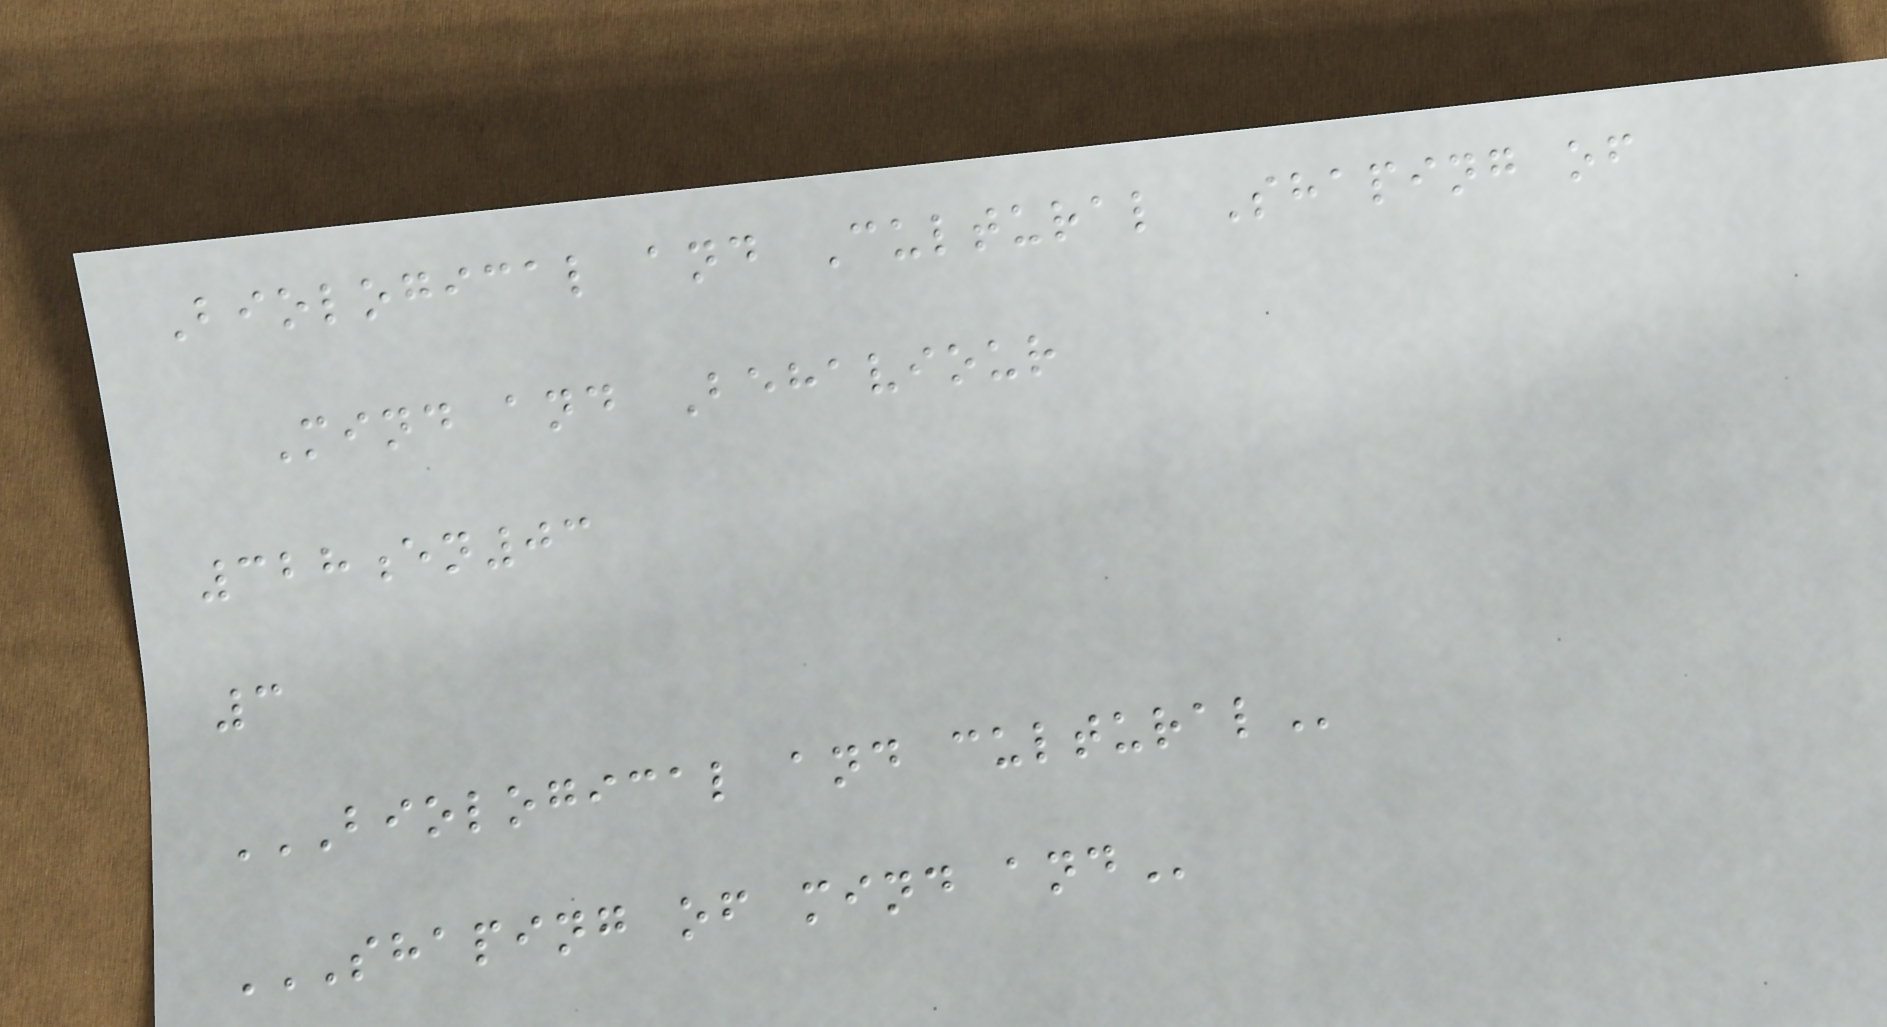Biological and Cultural Shaping of
Mind and Behaviour
328en03
3
BIOLOGICAL AND CULTURAL
SHAPING OF MIND AND
